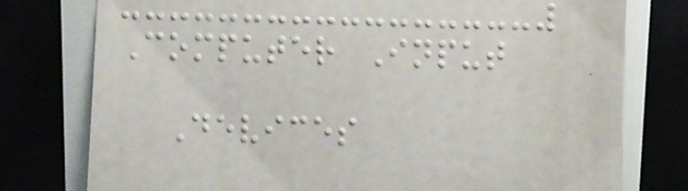Computer Input
Devices
